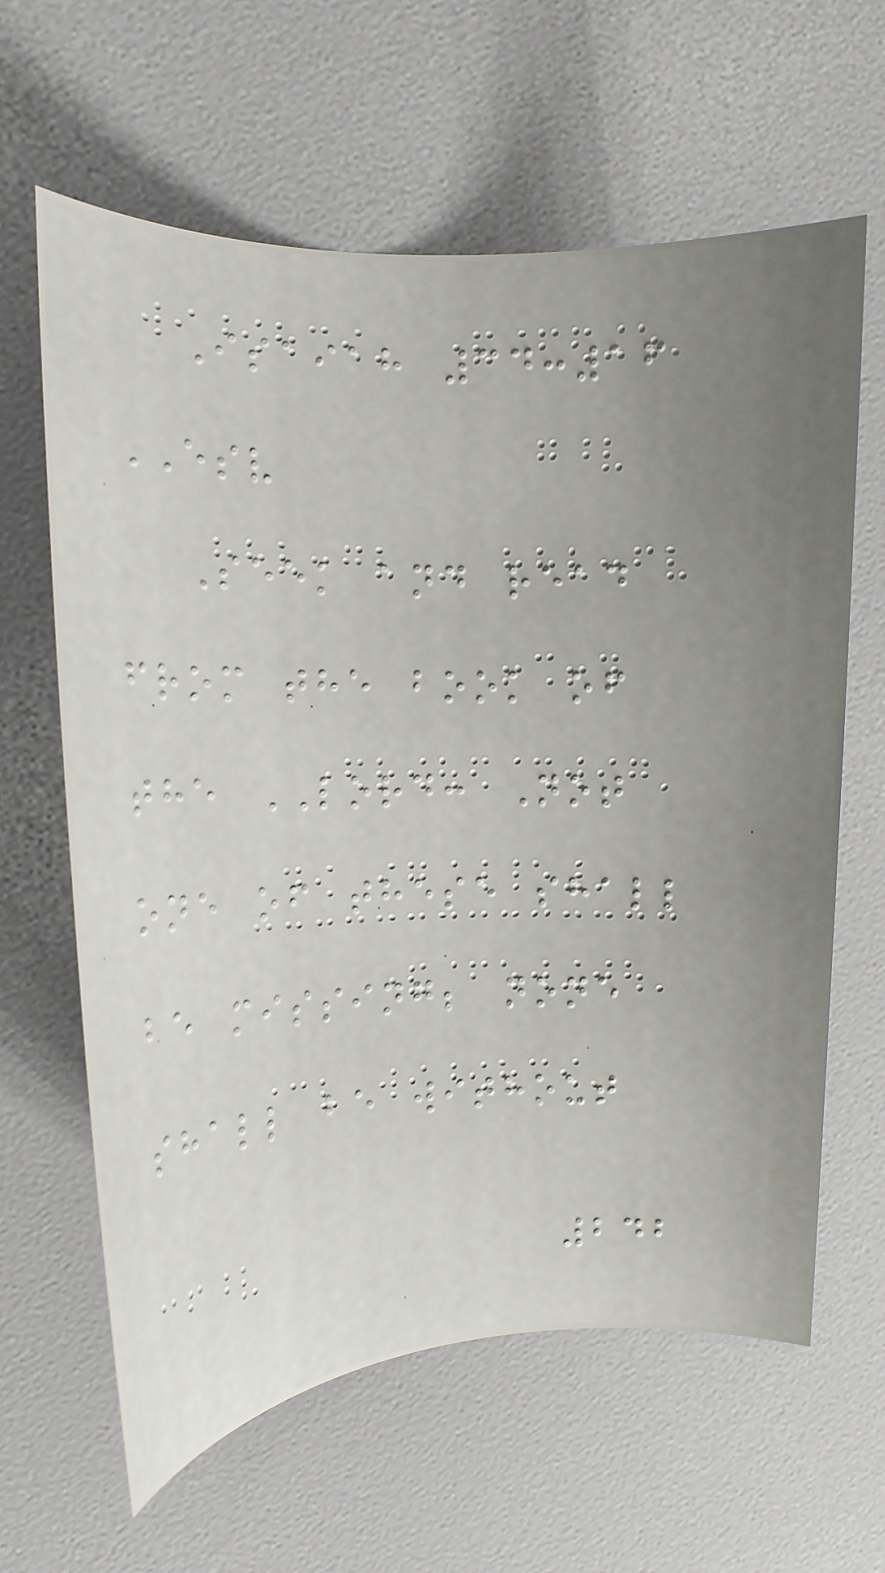Isaiah 34:16
ESV
Seek and read
from the book of
the LORD: Not
one of these shall
be missing; none
shall be without
242
